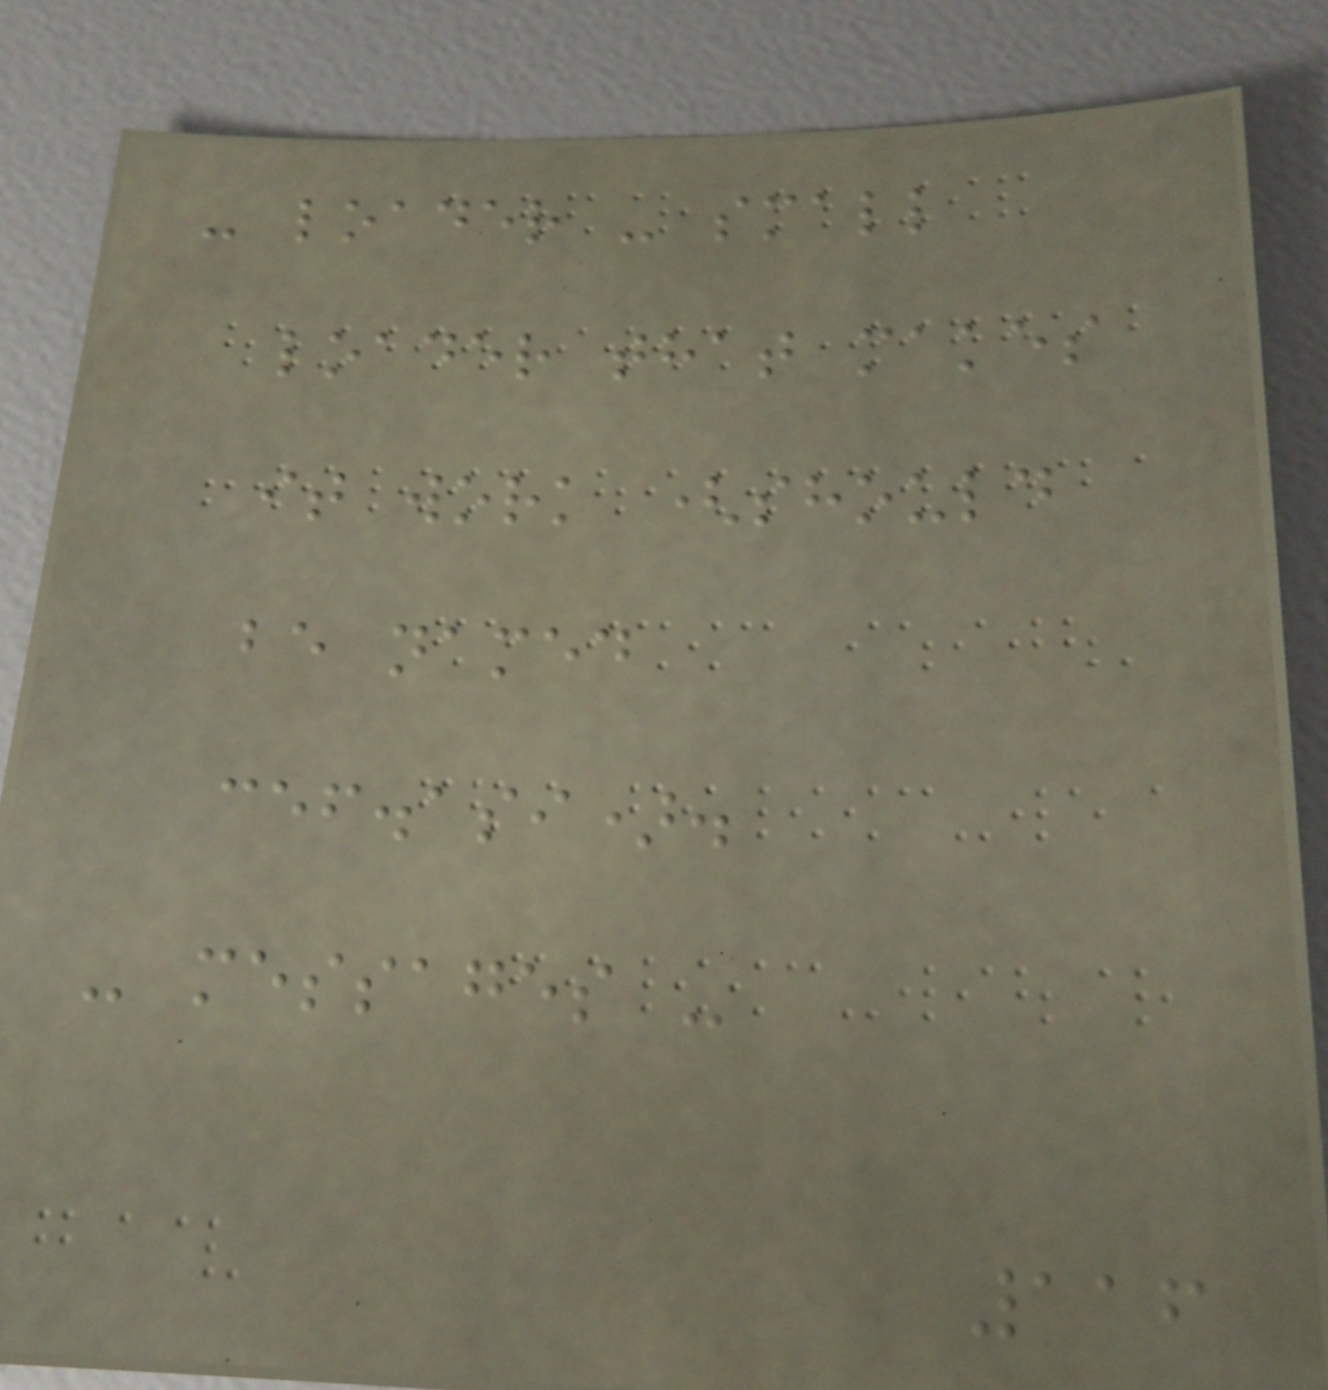- loader - small
loader that makes
it work (should
be named
cef.asi).
- messages -
116
